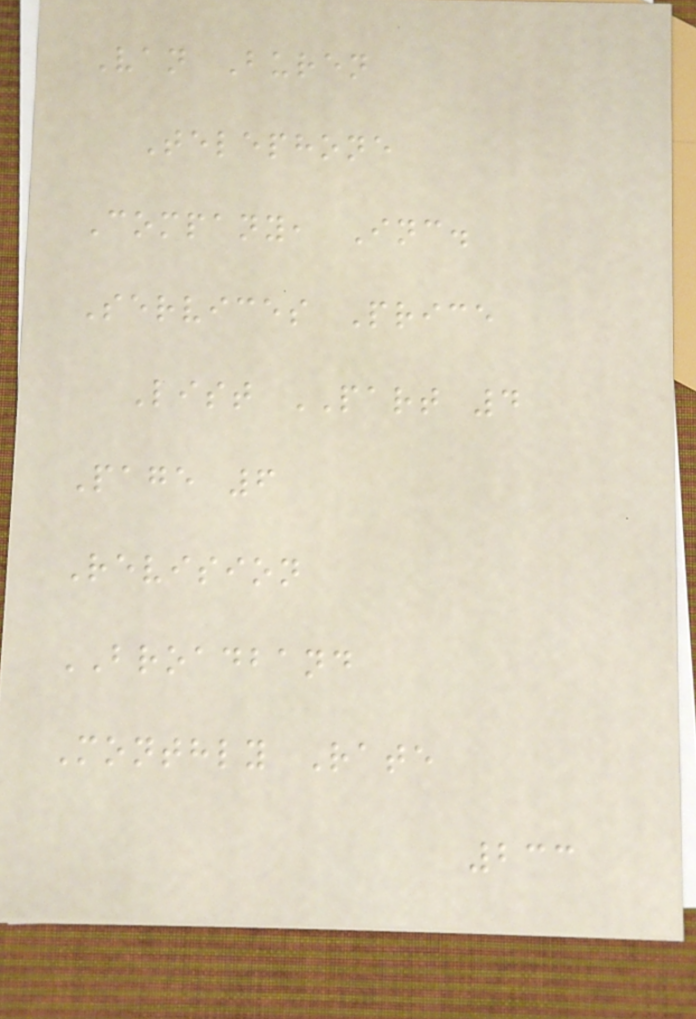Van Buren
Telephone
Company, Inc.
Services Price
List PART 4
Page 6
Revision
BROADBAND
Monthly Rate
233
